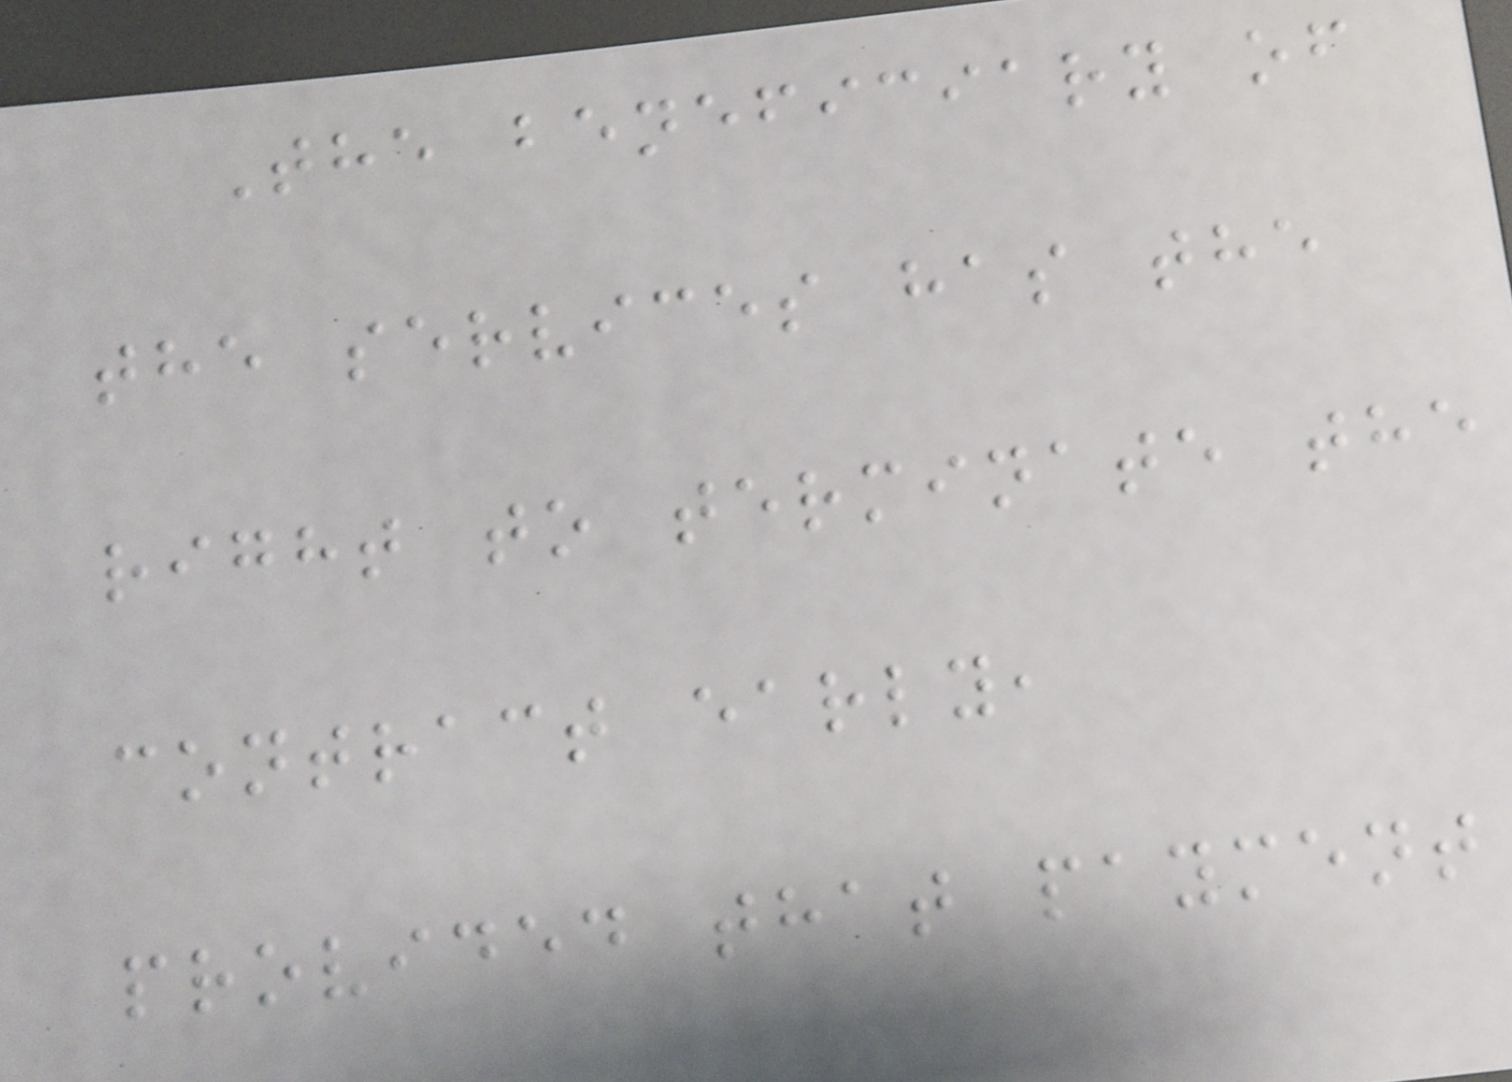The beneficiary of
the services has the
right to terminate the
contract early,
provided that payment
